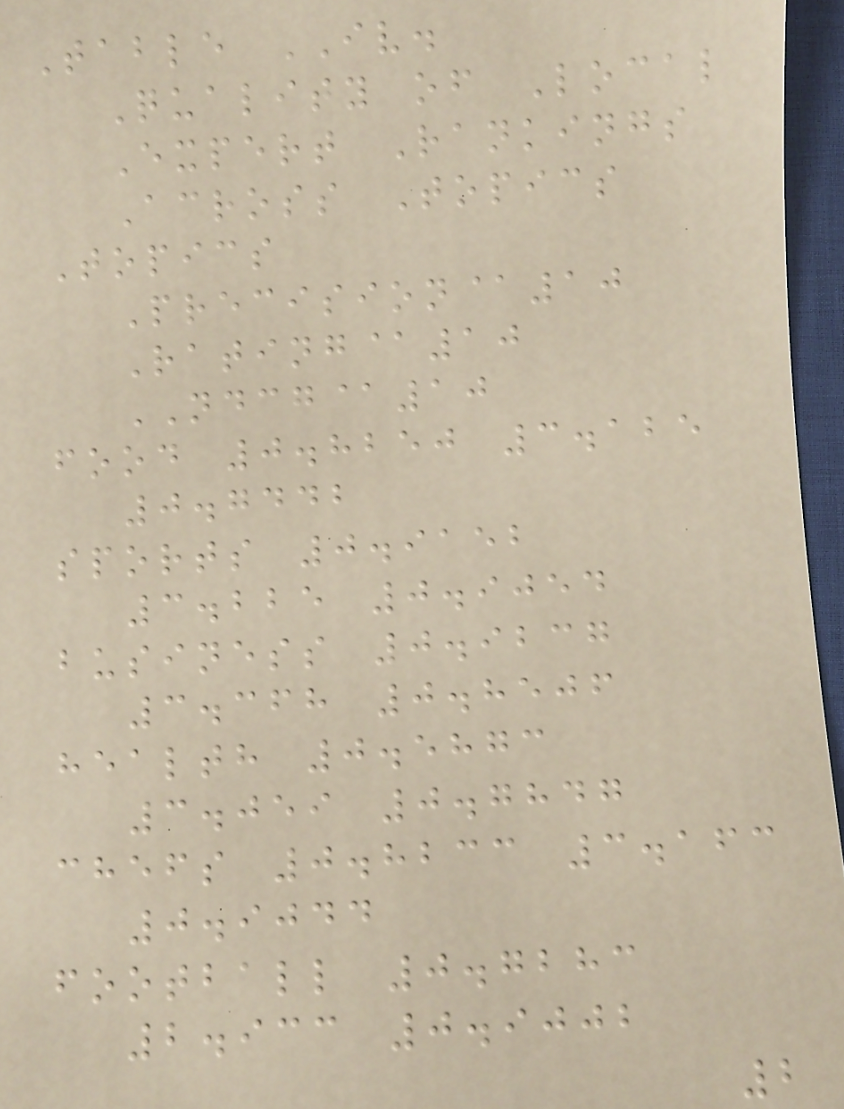Table IV.
Quality of Local
Expert Rankings
Across Topics
Topics
Precision@10
Rating@10
NDCG@10
food 0.8250 3.125
0.7442
sports 0.9152
3.225 0.9054
business 0.9237
3.368 0.8506
health 0.5873
3.059 0.7847
chefs 0.8233 3.163
0.9044
football 0.7283
2.933 0.9002
2
